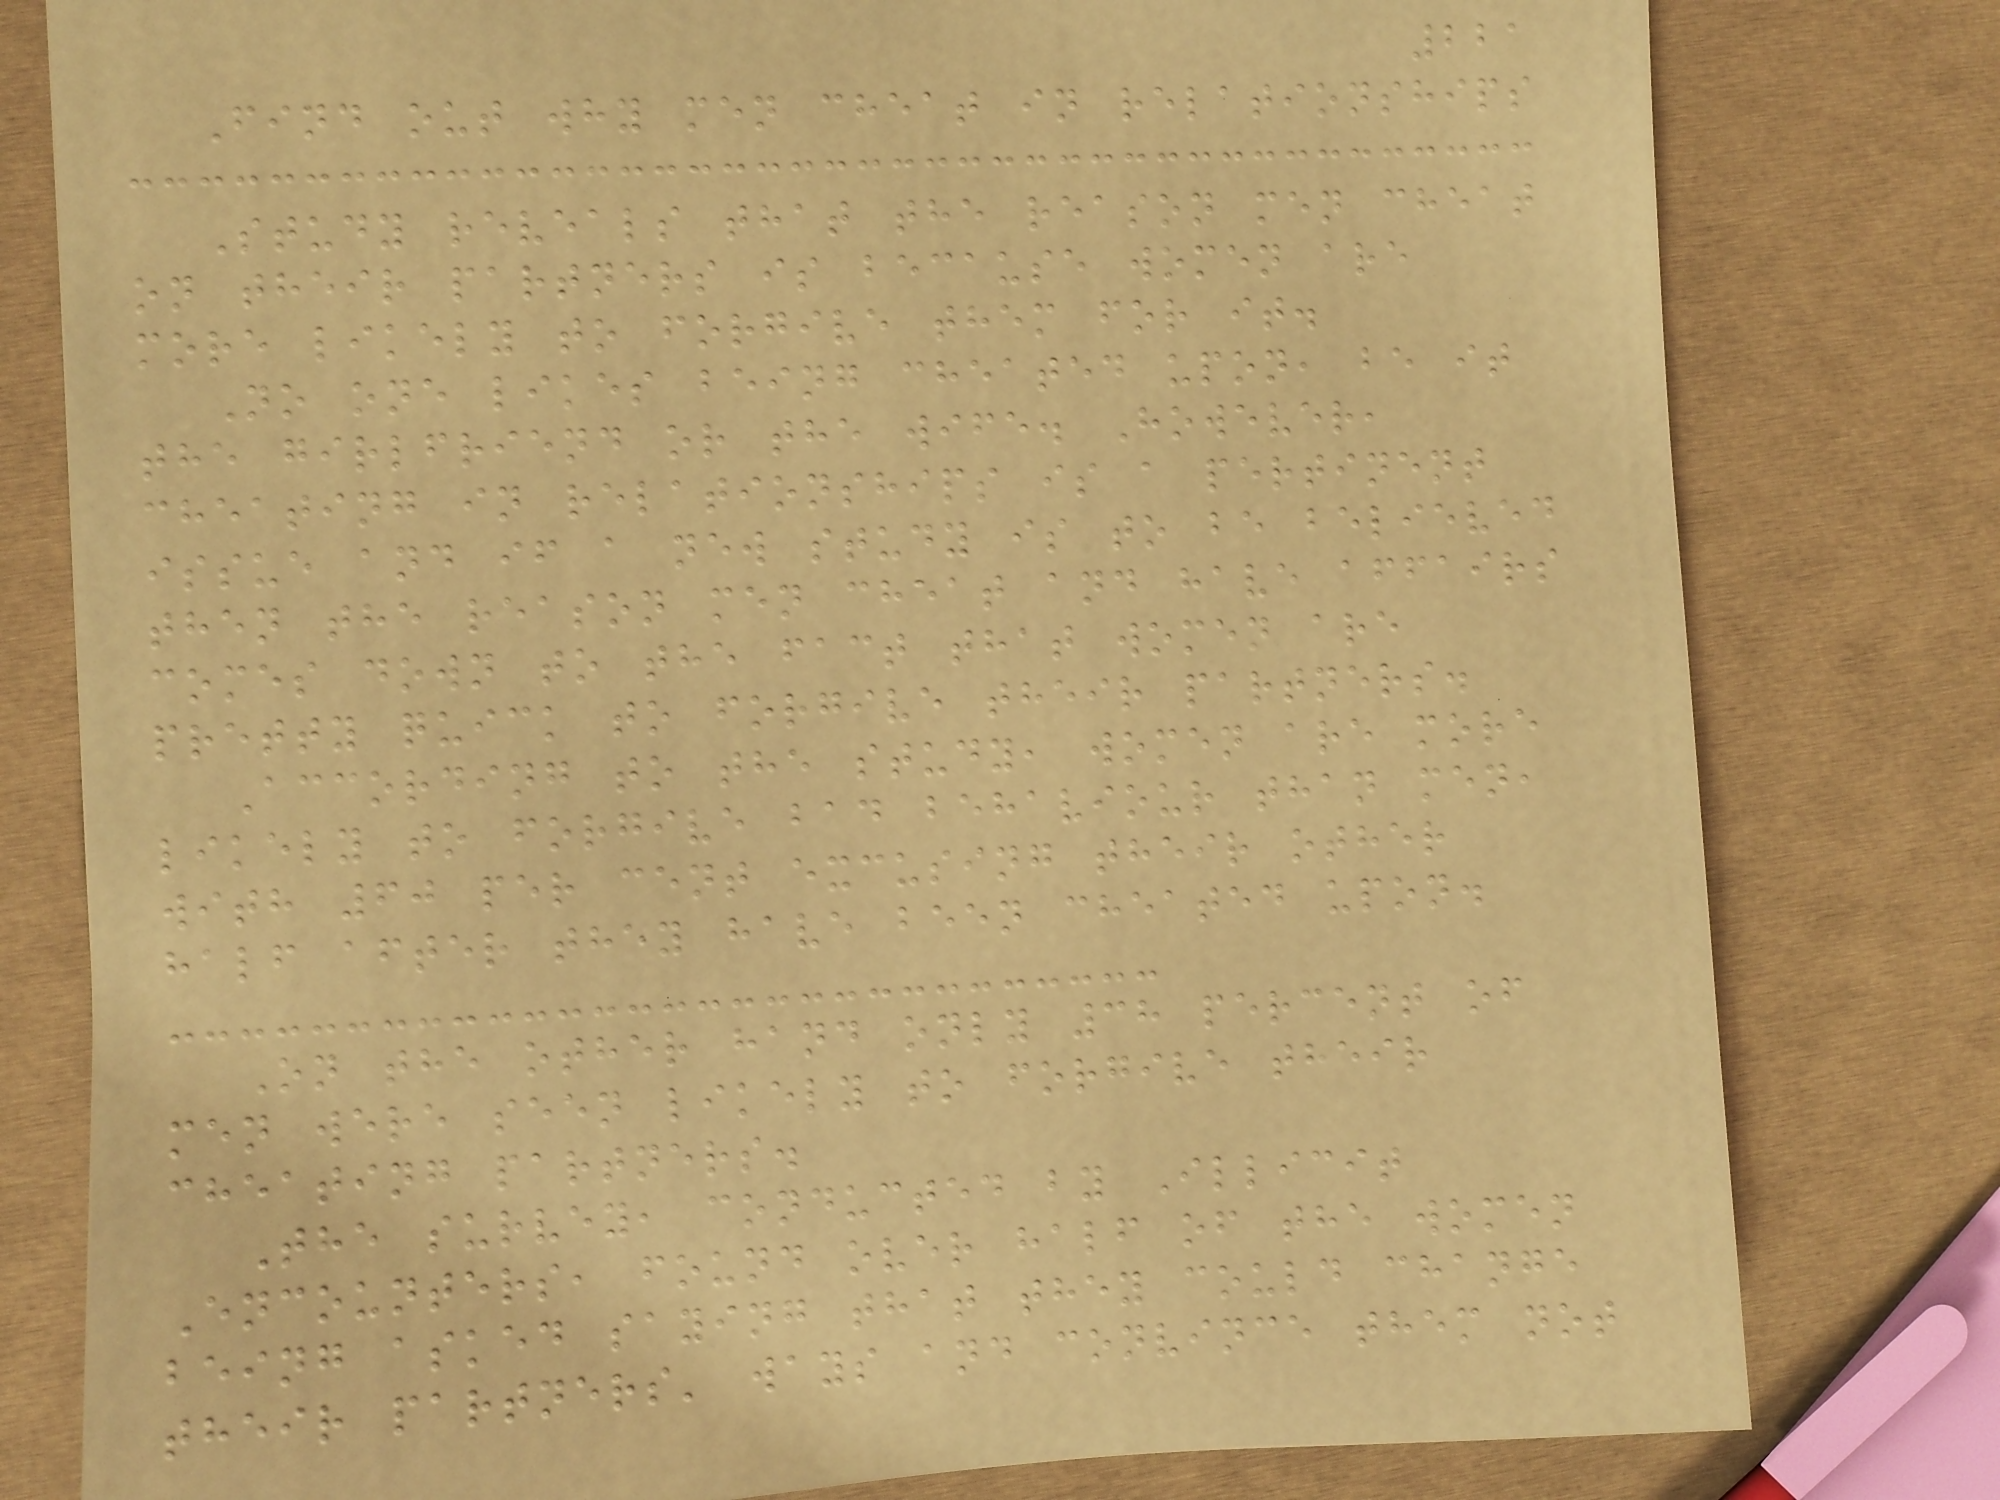221
Find out why men cheat in relationships
Study reveals that the reason men cheat
on their partners is because women are
more likely to forgive them for it.
No one likes being cheated upon, be it
the girlfriend or the wife. However,
cheating in relationships is a pertinent
issue and if a new study is to be believed
then the reason men cheat and have affairs
comes down to the fact that women are
pretty quick to forgive their partners.
According to the study, women are more
likely to forgive bad behaviour than men,
with 60 per cent excusing their other
half after they have been cheated upon.
On the other hand only 38 percent of
men were seen likely to forgive their
cheating partners.
The survey, conducted by Illicit
Encounters, found over half of the women
being asked saying that they could change
their partners' ways and convince them not
